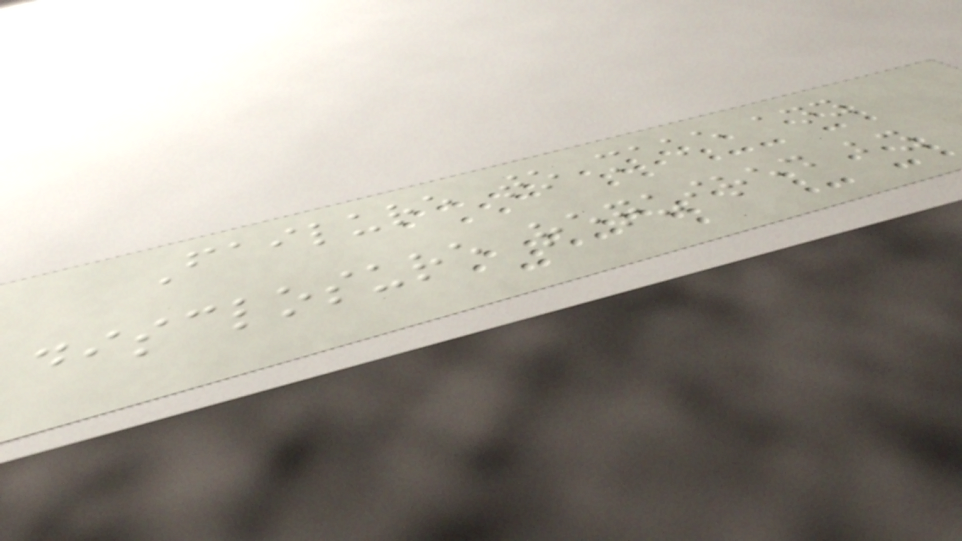Failure to make any
disclosure required by
